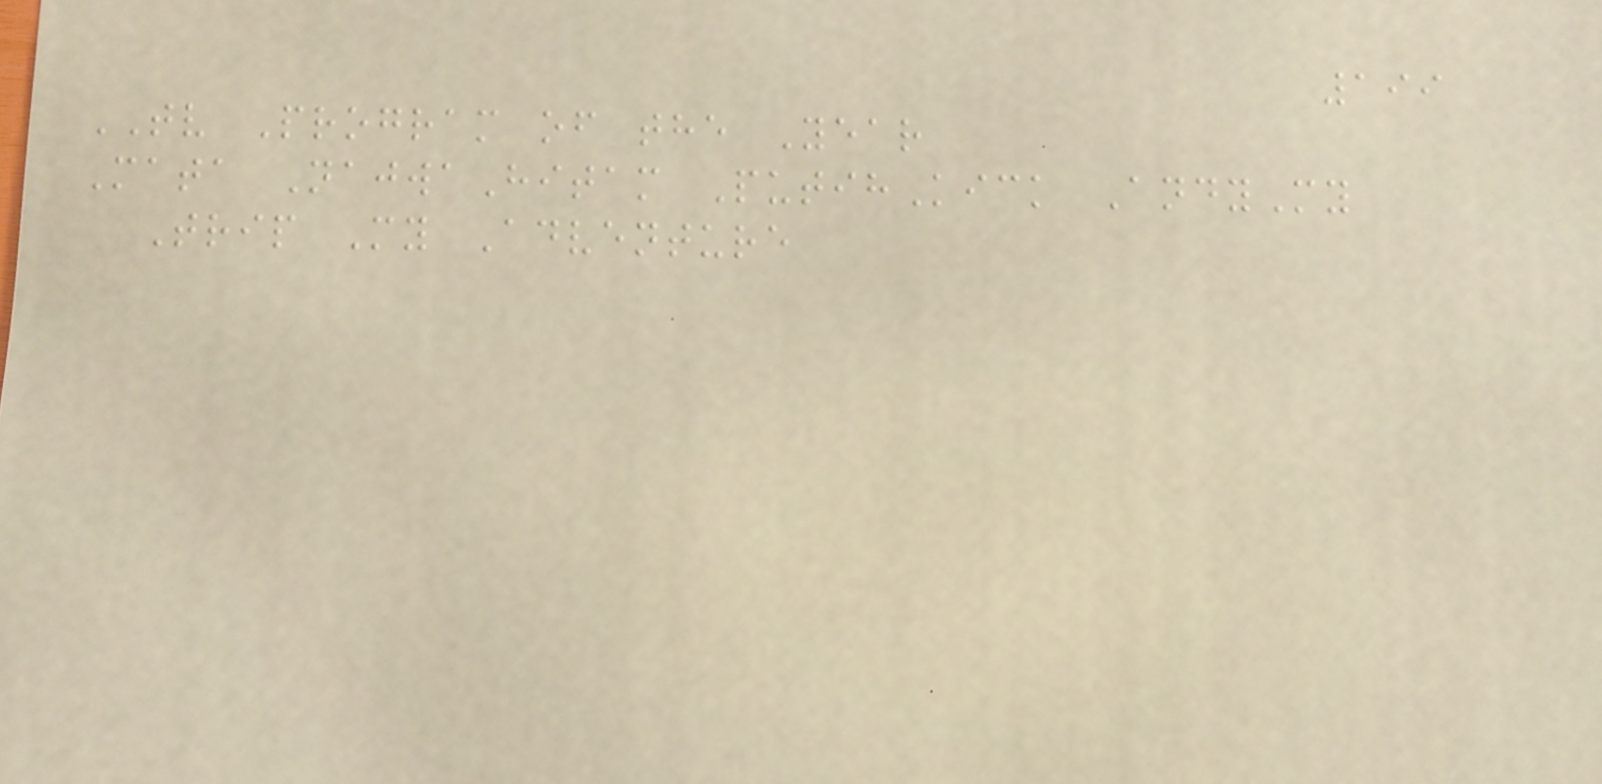199
TV Program of the Year
Mata NajwaHitam PutihKick AndyMy
Trip My Adventure
